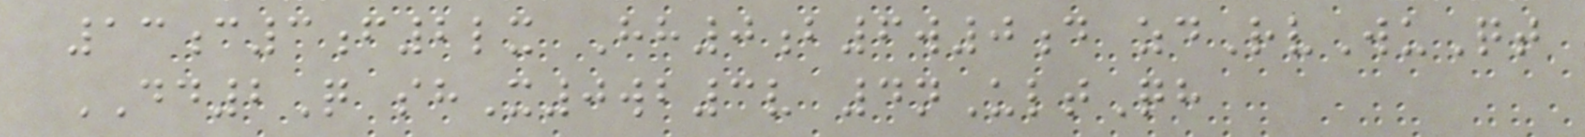13c3f2lx Hh0b6w0d zdRvWuQt
DD2Q shX0wb3v 4nUltQh
